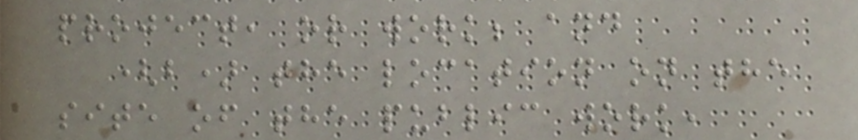project, or work; and
(b) the location on the
site of the public work,
